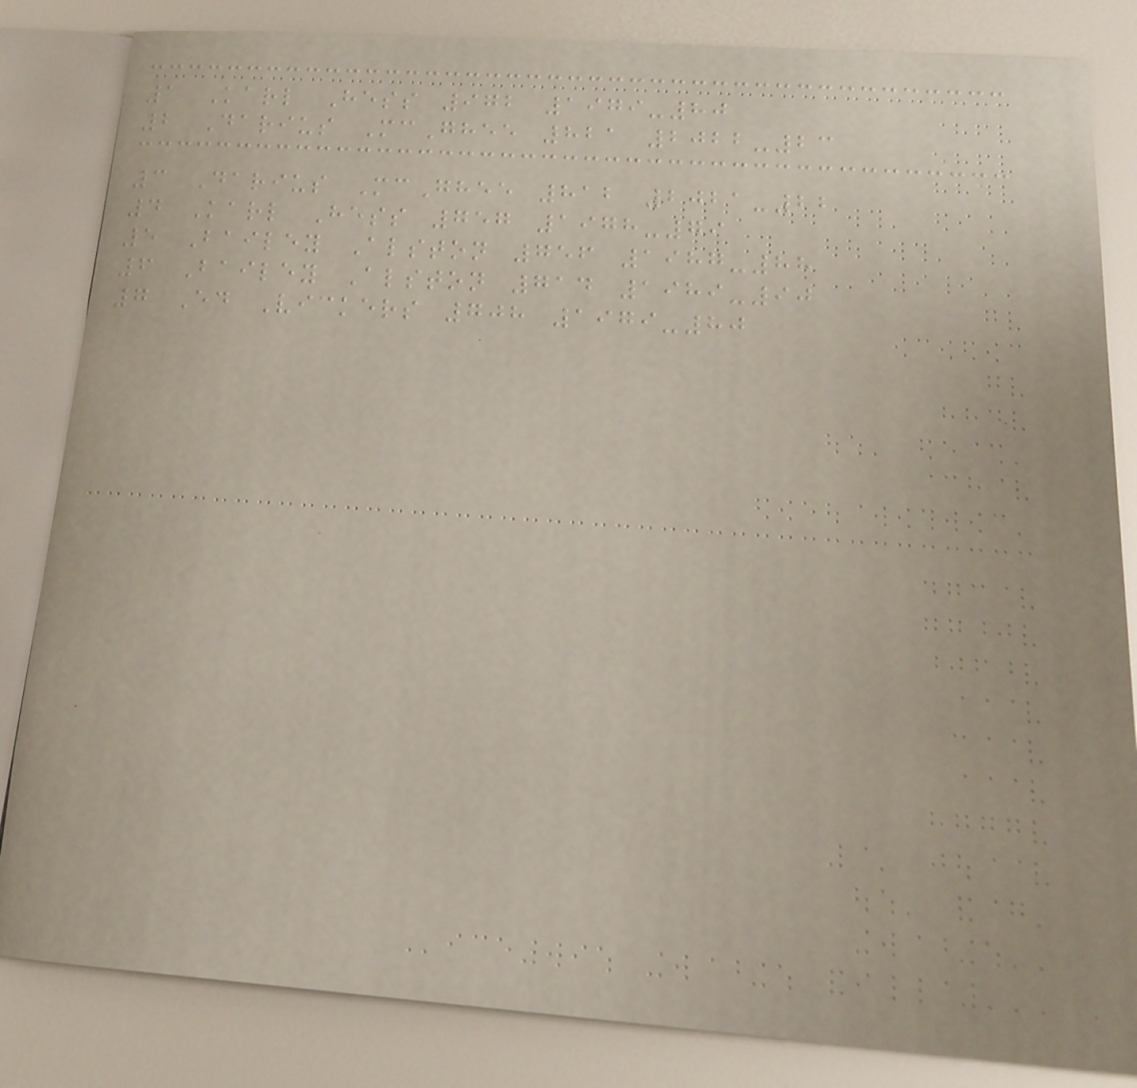1 Karl Hess 972 1979-80
2 Darius McGhee 821 2022-23
3 Darius McGhee 812 2021-22
4 Karl Hess 757 1978-79
5 Bailey Alston 756 1987-88
6 Bailey Alston 714 1989-90
7 Ed Vickers 708 1979-80
